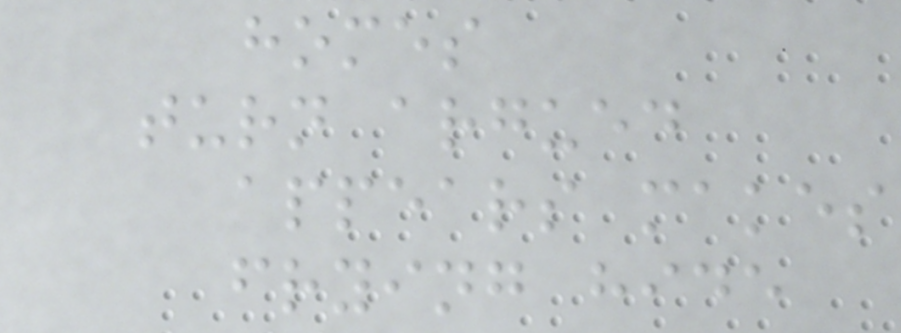homes
turn argued
appears makes
frying hide
